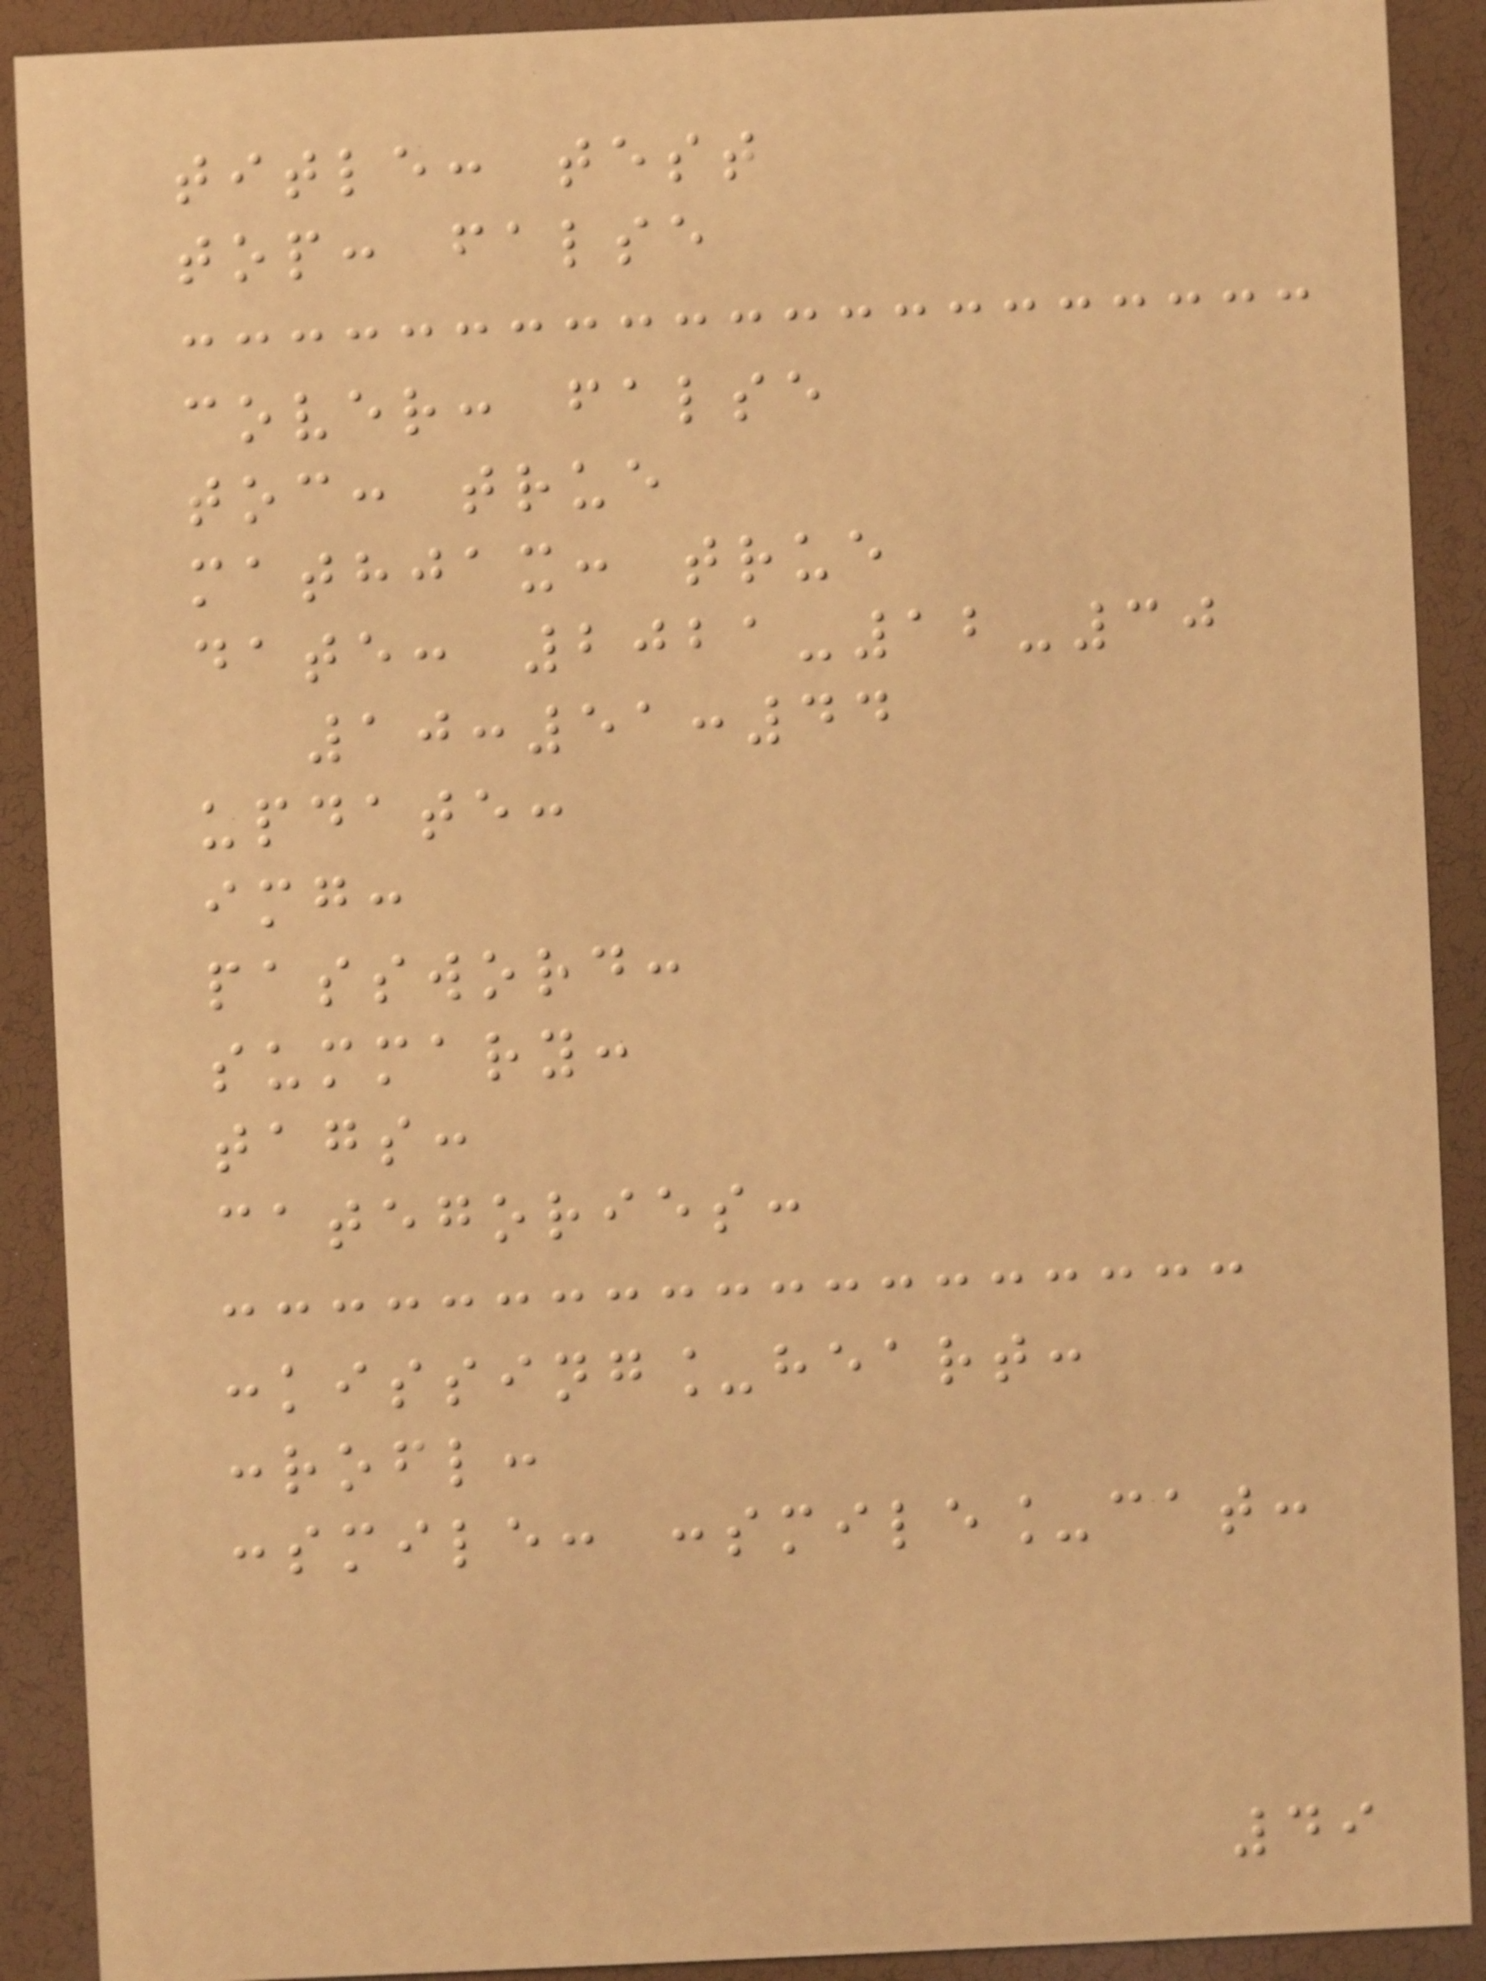title: test
top: false
cover: false
toc: true
mathjax: true
date: 2021-12-30
10:51:44
update:
img:
password:
summary:
tags:
categories:
:kissing_heart:
:rofl:
:smile: :smile_cat:
49
